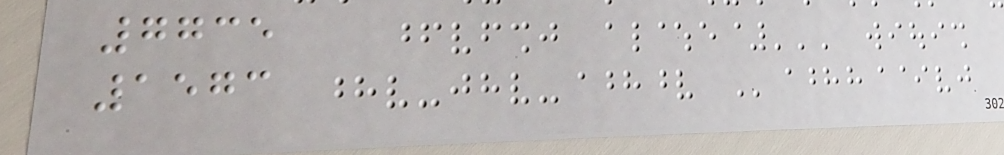7735
1573
